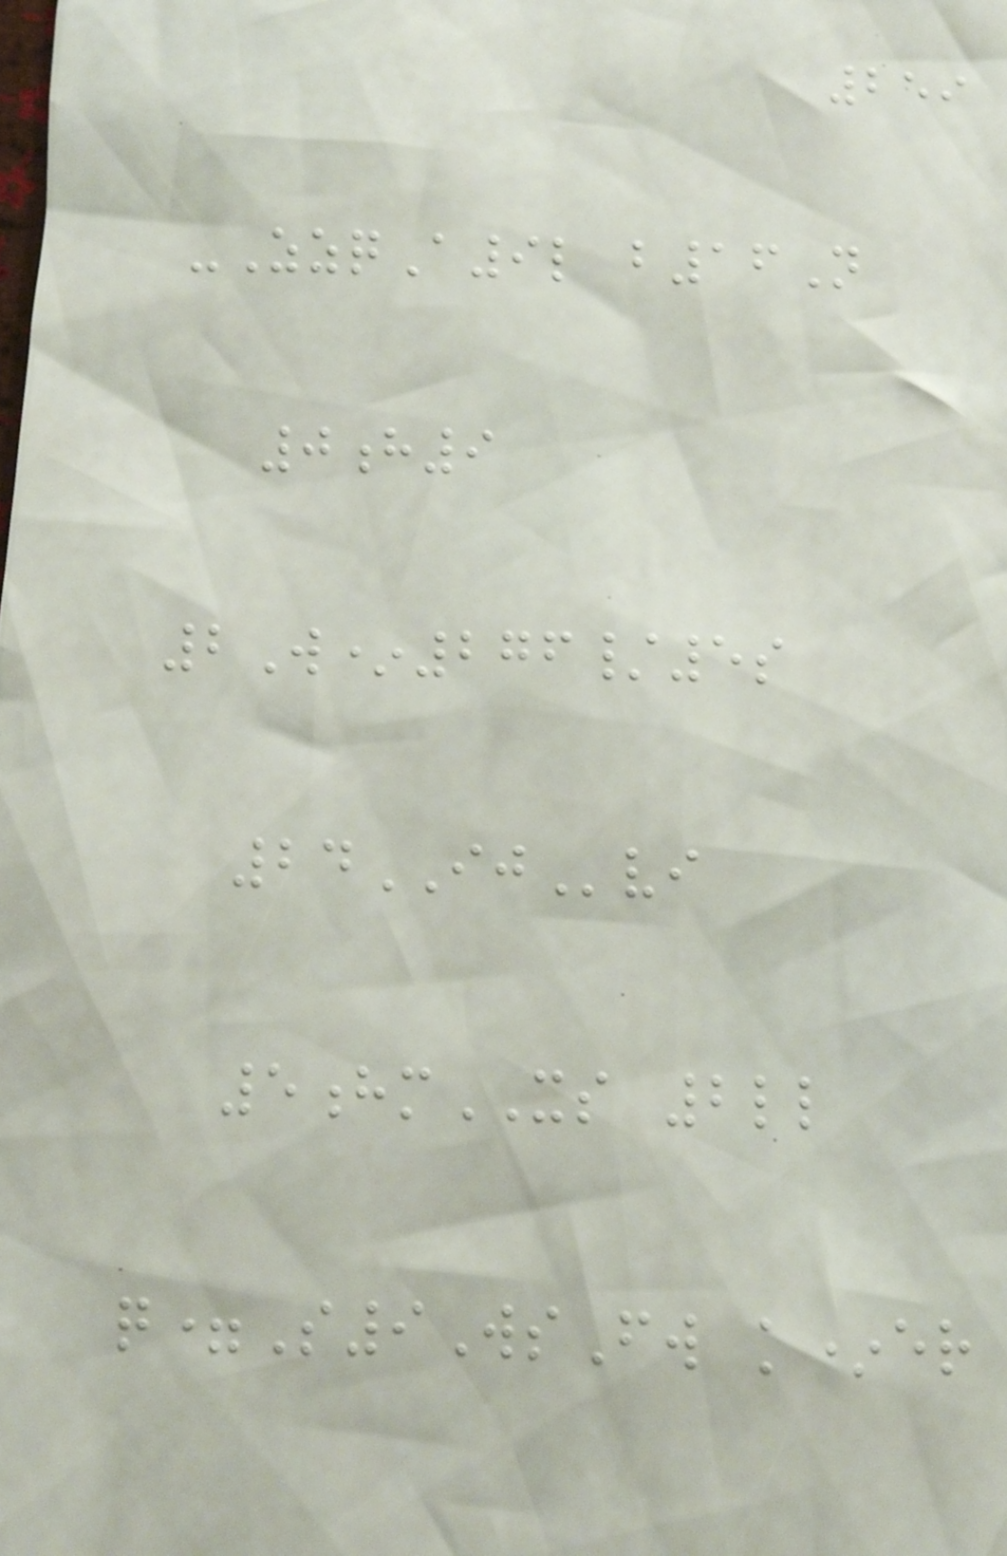259
-ZzqA9l b16N
0h9
2W*276/5s
24IJvi
5hmXS 2ll
q=S9WsFw k*er
